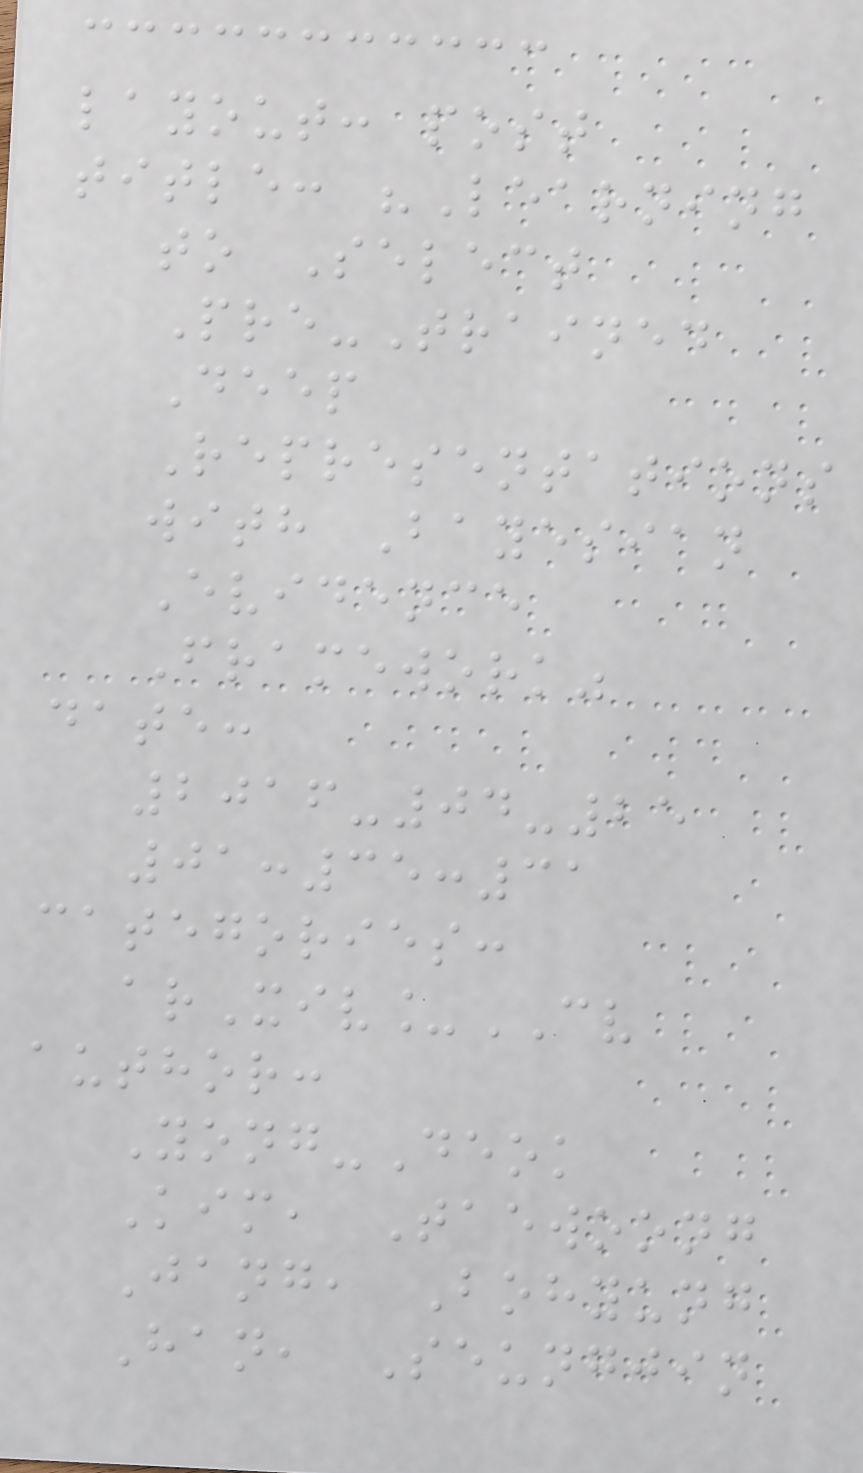layout: post
title: "Learning
to Select
Pre-Trained
Deep
Representations
with Bayesian
Evidence
Framework"
date:
2016-04-25
01:35:31
categories:
arXiv_CV
author:
Yong-Deok
Kim, Taewoong
Jang, Bohyung
Han, Seungjin
